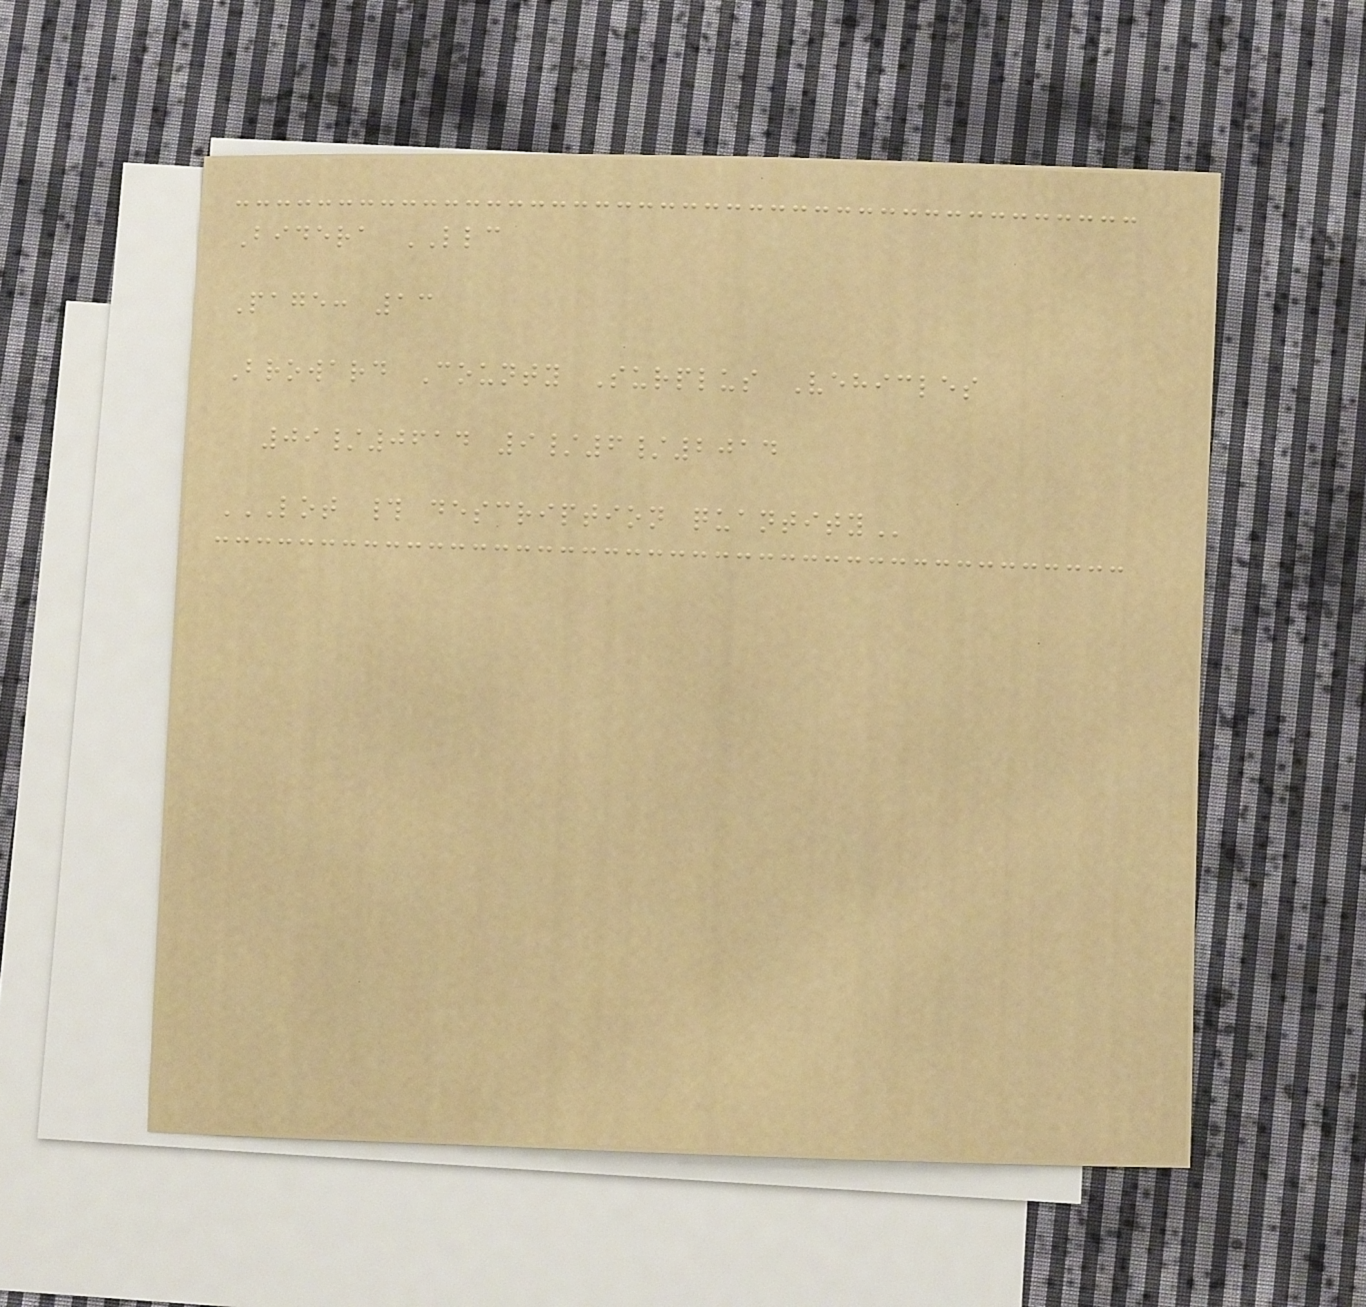Bidera LLC
Page: 13
Broward County Surplus Vehicles
09/0614 9/6/2014
LOT # DESCRIPTION QUANTITY
